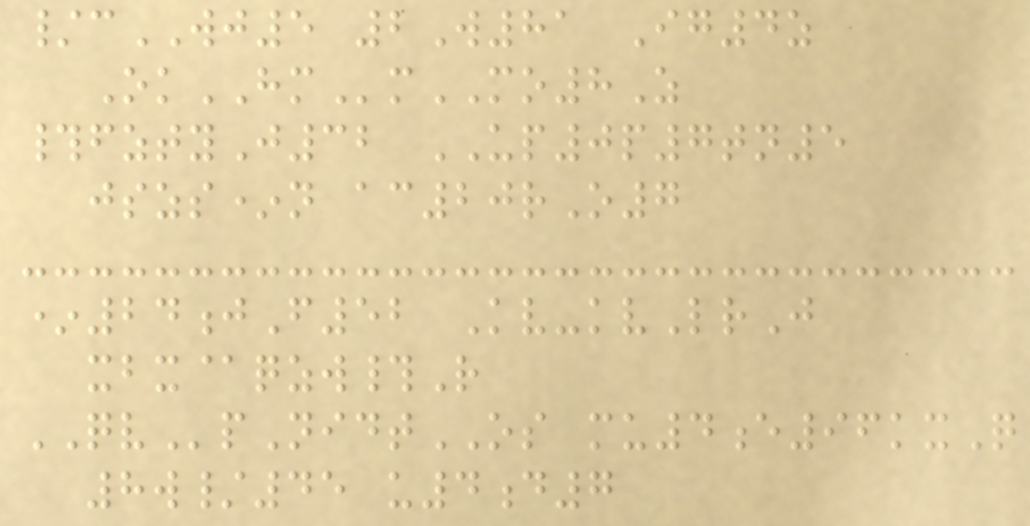/cWJ5 2W81 Ig4z
OkHMmMO8Z
#fztyJ32 UP0p7tn5
jszs*n ac20rO7
*24jF52 Kv-kvLrJ
xbx@qzw#R
QVpNidtOS mu4e96kxQ
8w/45 u4d7
